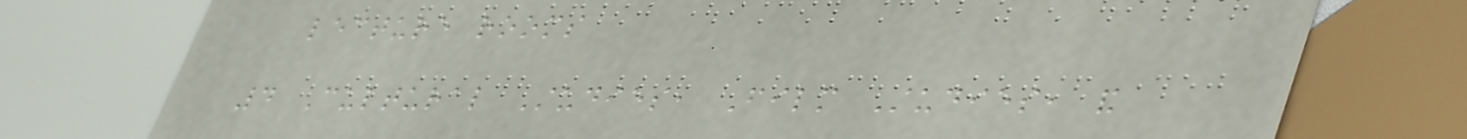lecture rooms
4 Cultural Studies, Film Studies, and
